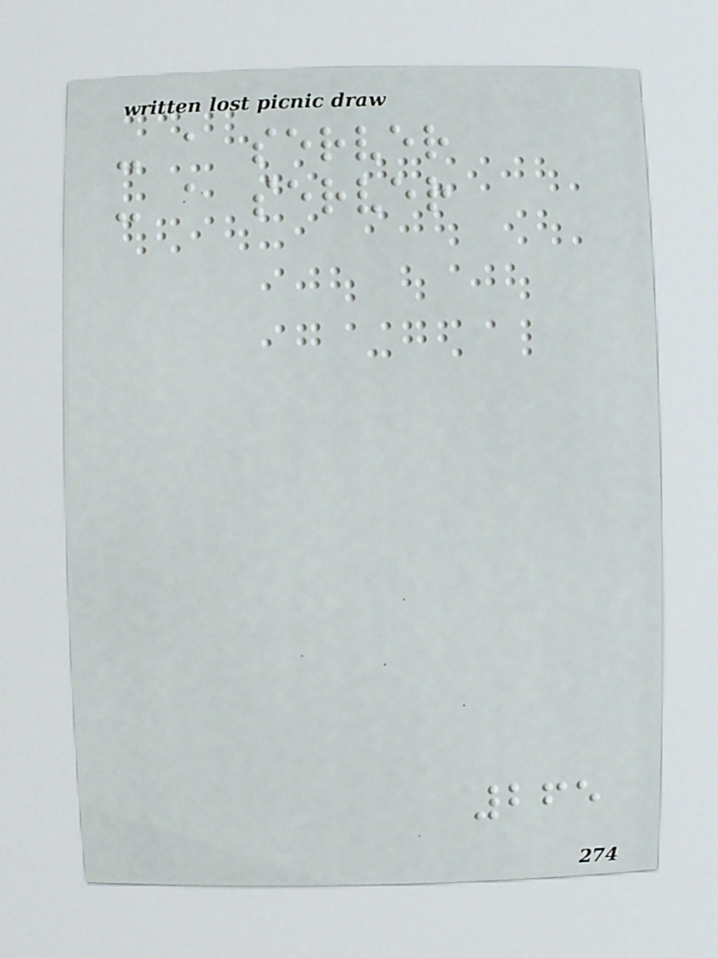- a server
- a server
265
